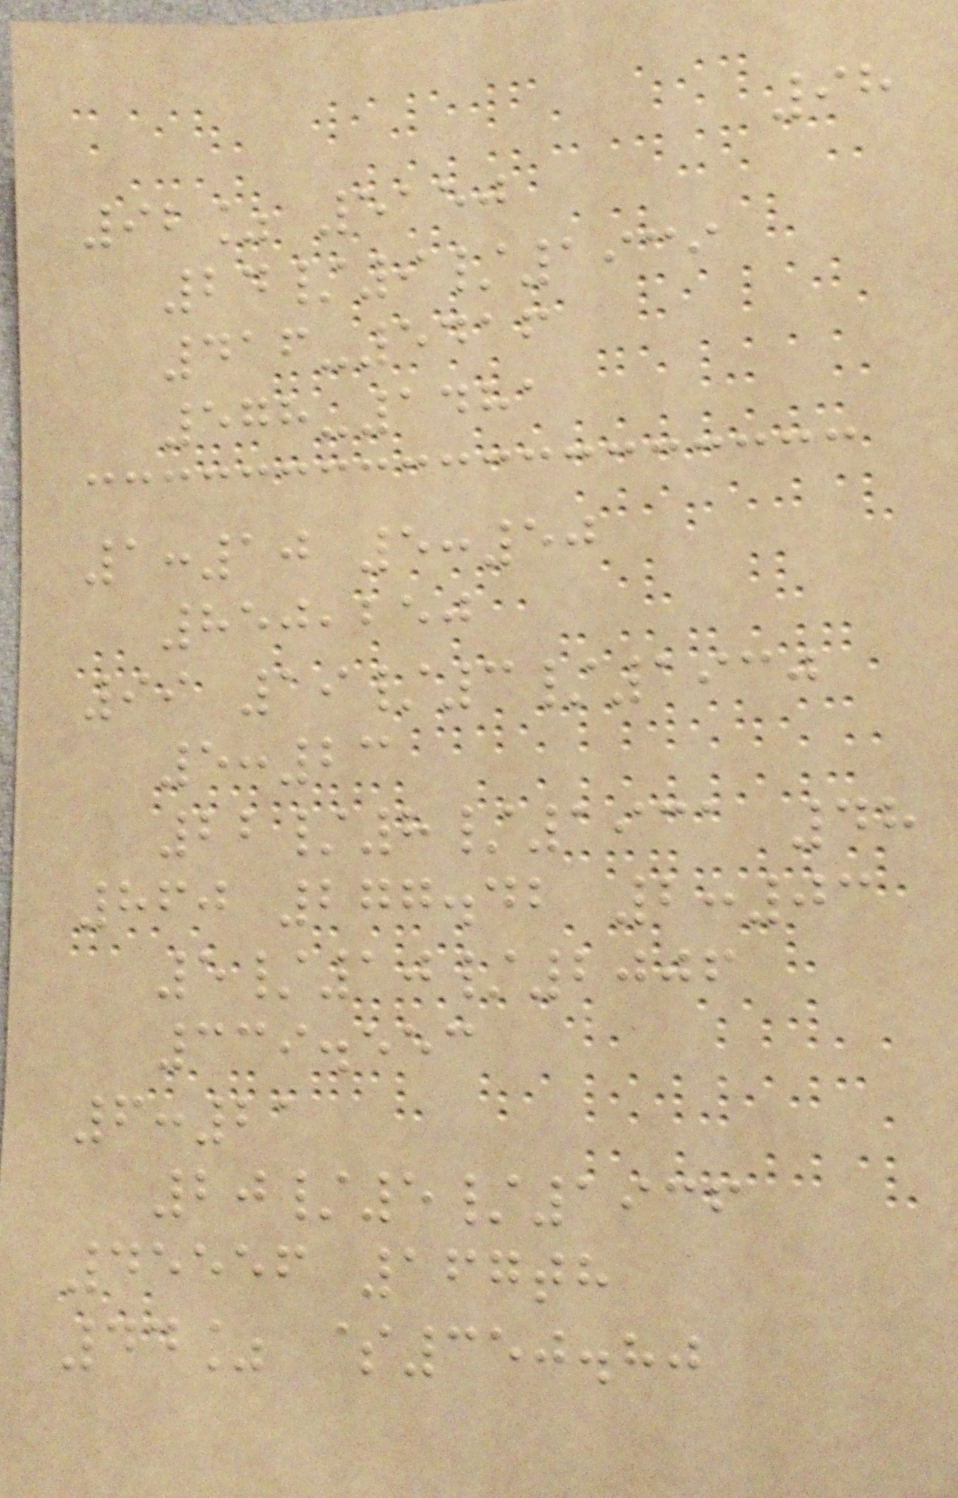98
92% 5150
24/9/1939
416-5416
578-1481
1:10 5:50
850,250
99 19/3/1930
5:23
22/8/1931 48
860 277.42 2:03
5/10/2006
339.553
6:21
20/5/1936
45556 167th
44% $350.80
